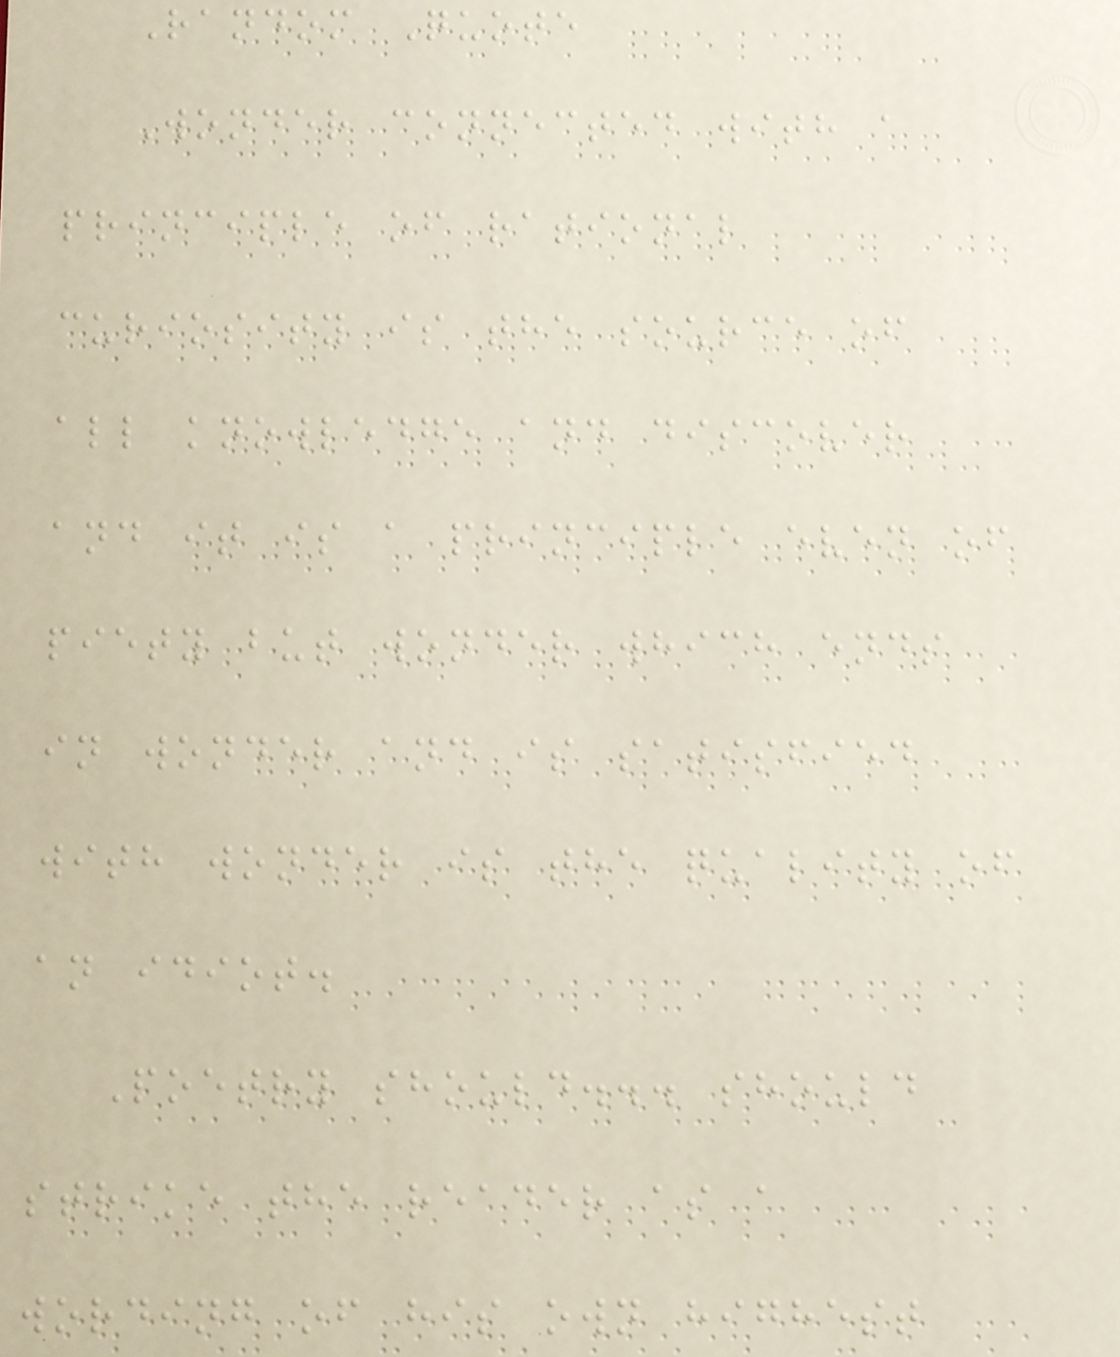Random Quote
Wonder connected with a
principle of rational
curiosity is the source of
all knowledge and discover
and it is a principle even of
piety but wonder which ends
in wonder and is satisfied
with wonder is the quality of
an idiot.
Poetry should... should
strike the reader as a
wording of his own highest
